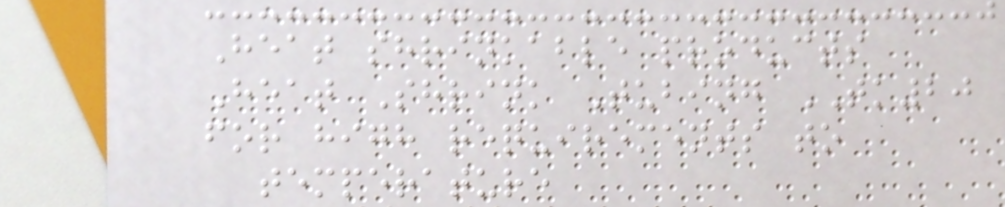Heat shrinkable products
Heat Shrink Tubing TK20
for high requirements to
temperature
